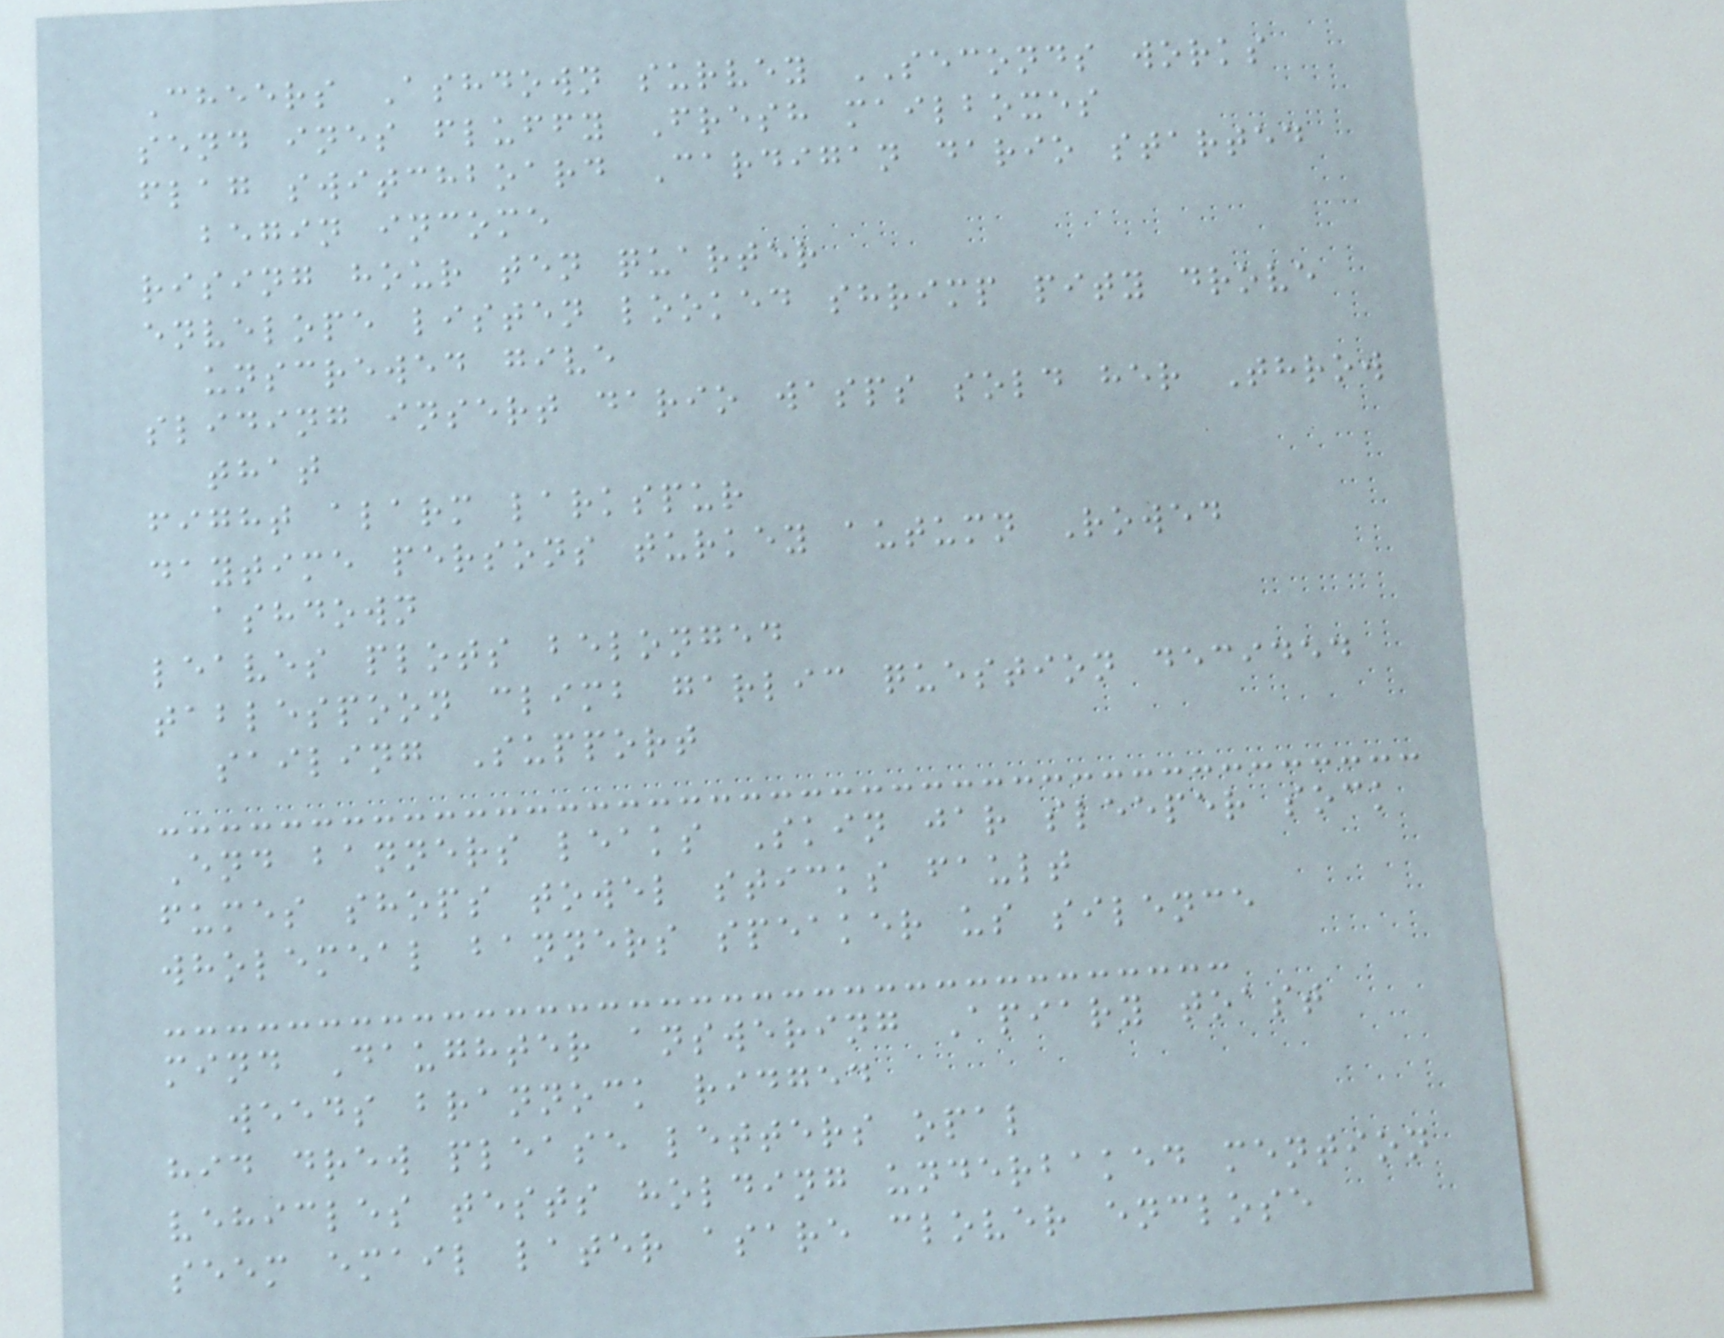Cheers Ashdown survey SECONDS works
send ines fluffy Fresh mailboxes
flag switchboard Cardigan dario started
begin income
rising hour ten quarter
envelope listen looked shrimp pity drove
unscrewed give
sliding insert dario wasps sold her Throw
that
fight alarm larkspur
daytime persons turkey autumn Rowed
ashdown
leaves plots belonged
tablespoon climb garlic question decided
sailing Support
End banners leaks Skin jar sleeper sock
fumes shops towel sticks fault
wholemeal banners speaker us silence
mind Daughter answering Apiary toast
weeds brannock ridged
hid drew please letters opal
vehicles tests holding underbaked mention
seem email later asare clover enclose
